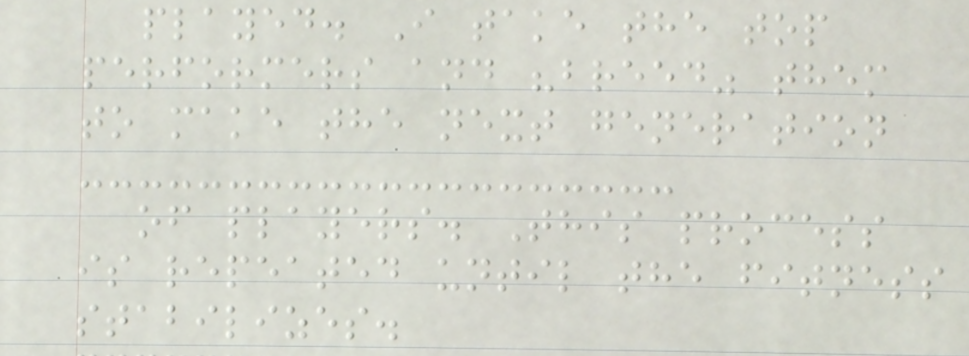played. I take the top
performers and "breed" them
to make the next generation
of players. This process
is repeated until the fitness
stabilizes.
